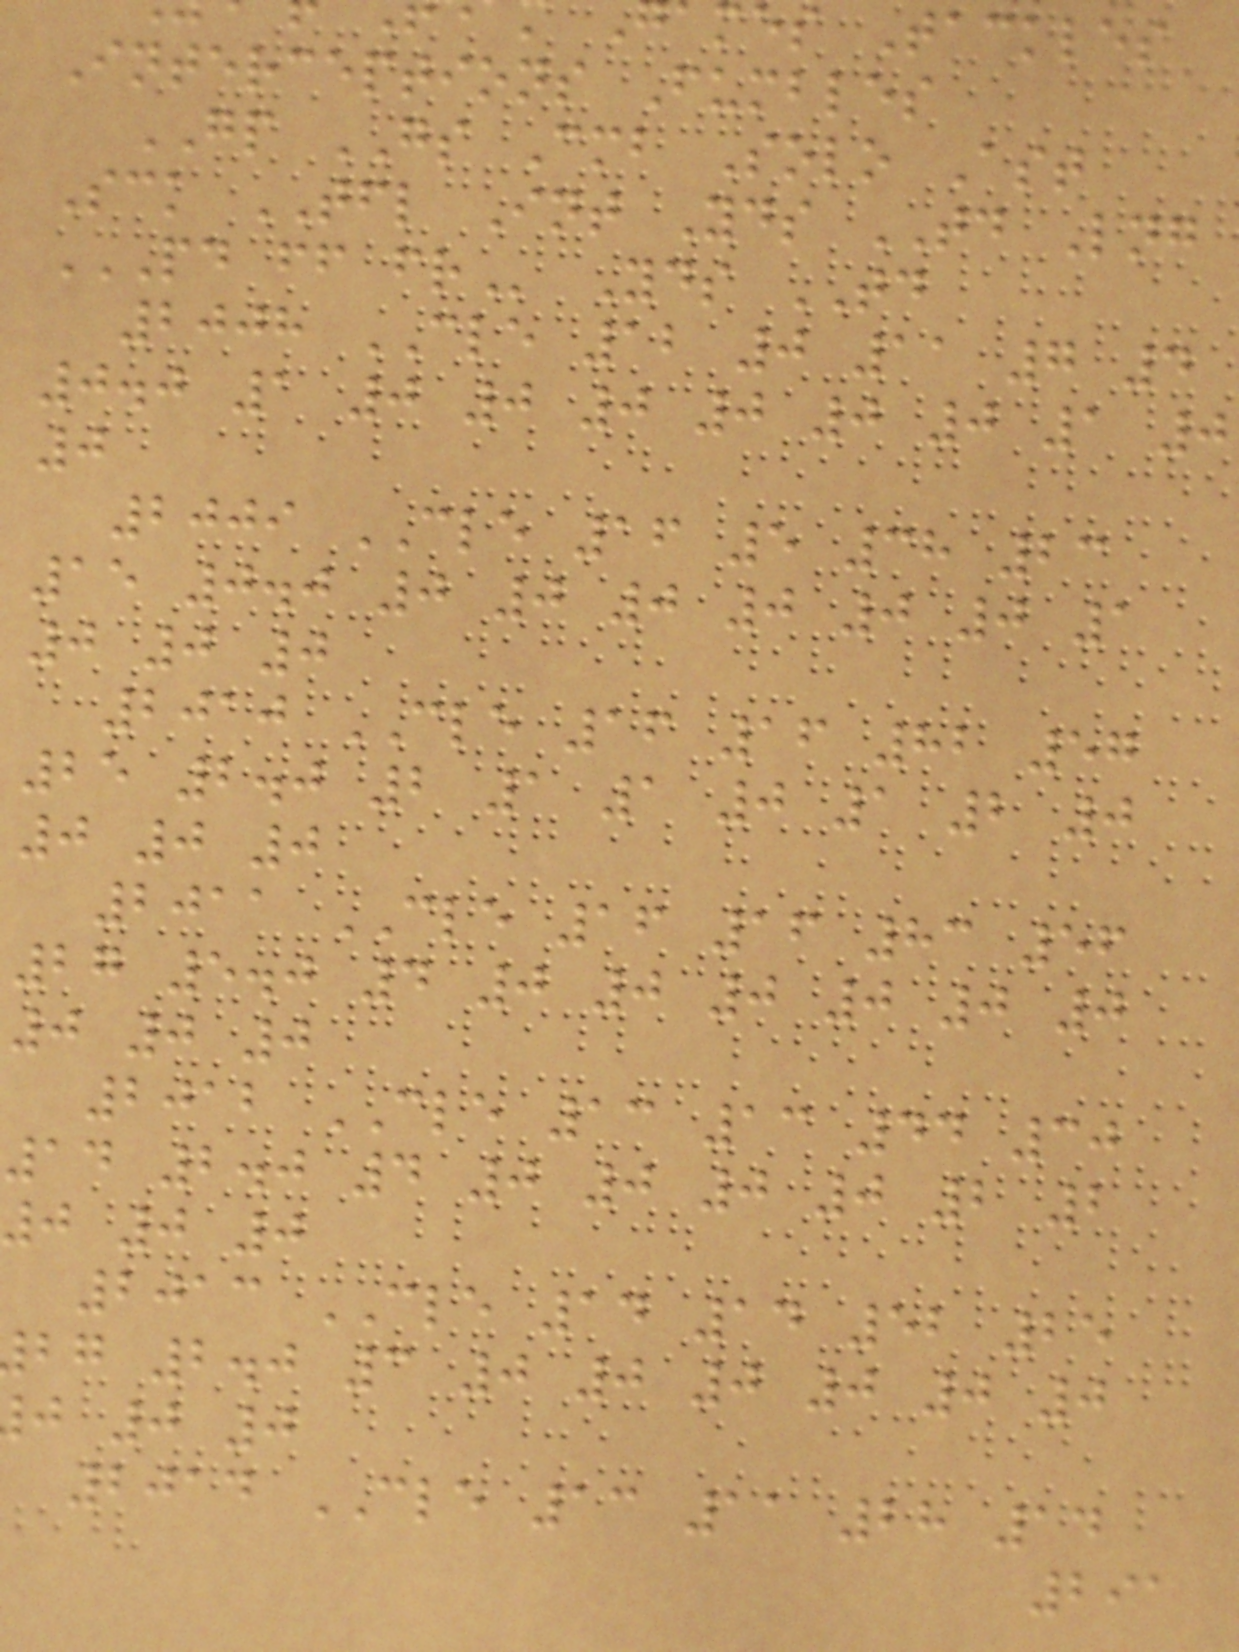mes Tackles
Interceptions Fumbles
GP GS Cmb Solo Ast
Sck TFL Int Yds TD Lng
PD FF FR Yds TD
2008 CLE 12 0 11 7 4
0.0 1 0 0 0 0 0 0 1 0
0
2009 CLE 16 5 38 23
15 0.0 0 0 0 0 0 0 1
0 0 0
2010 CLE 16 16 82 57
25 2.0 2 1 1 0 1 2 0
0 0 0
2011 CLE 16 16 83 56
27 5.0 4 0 0 0 0 0 0
0 0 0
2012 CLE 13 13 44 30
14 2.0 4 0 0 0 0 2 2
0 0 0
2013 CLE 14 14 52 25
bg 2.0 3 0 0 0 0 0 0
j 0 0
2014 CLE 13 11 28 14
291
